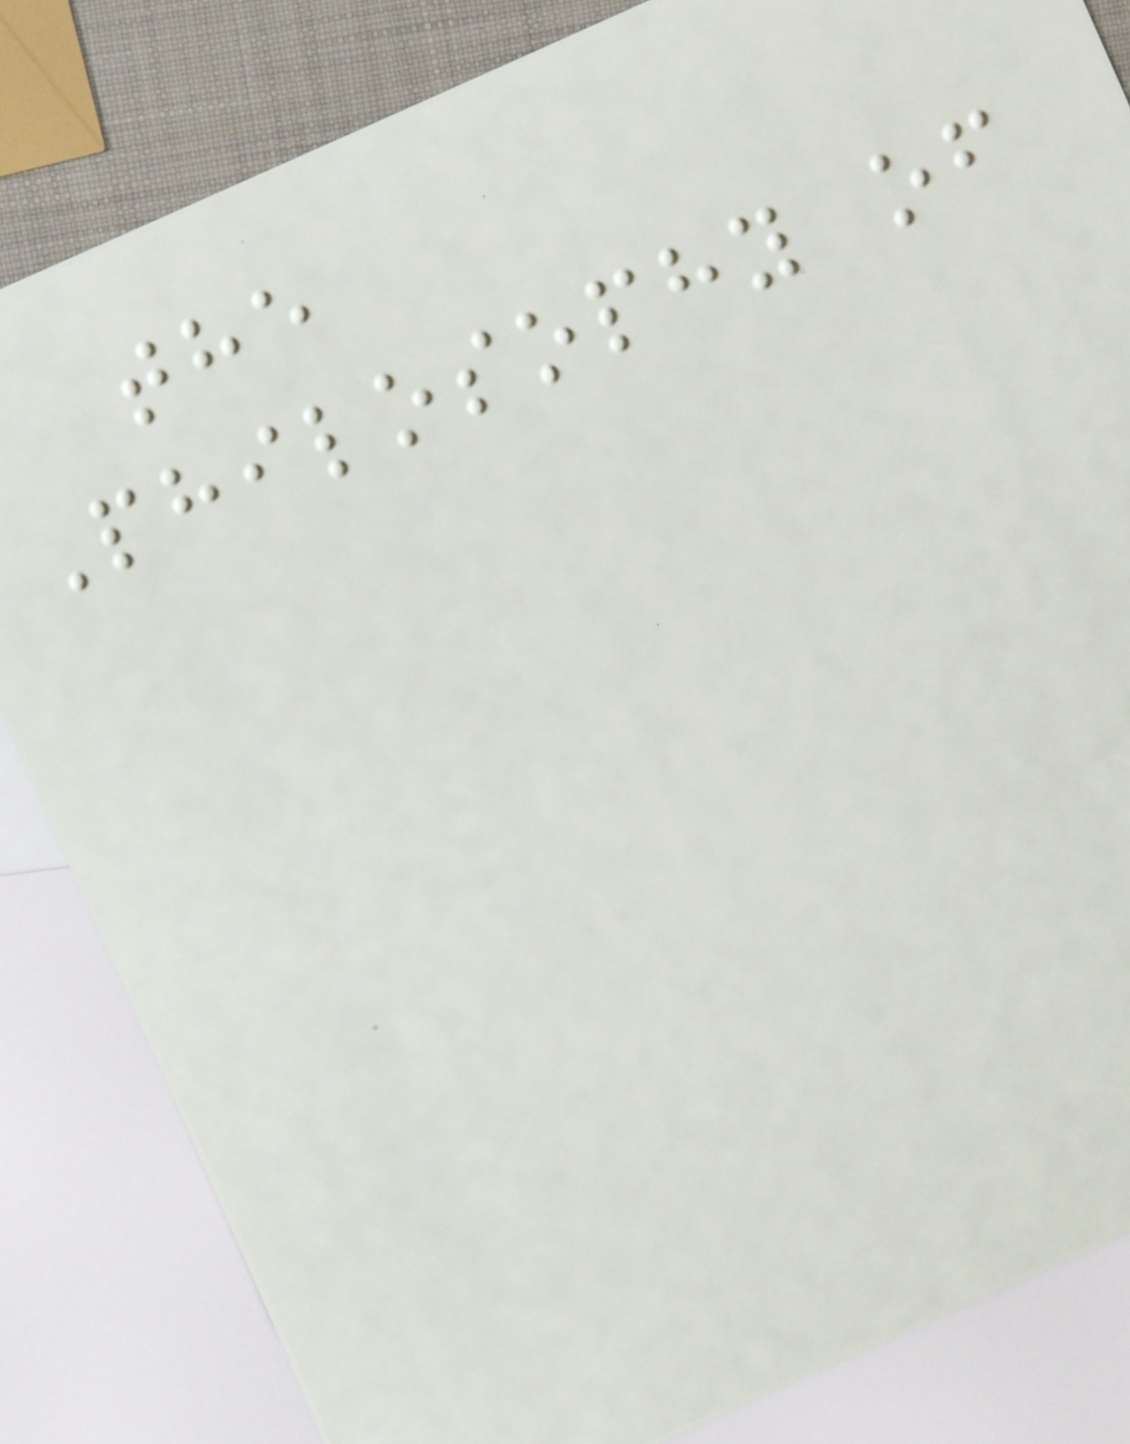the
Philosophy of
